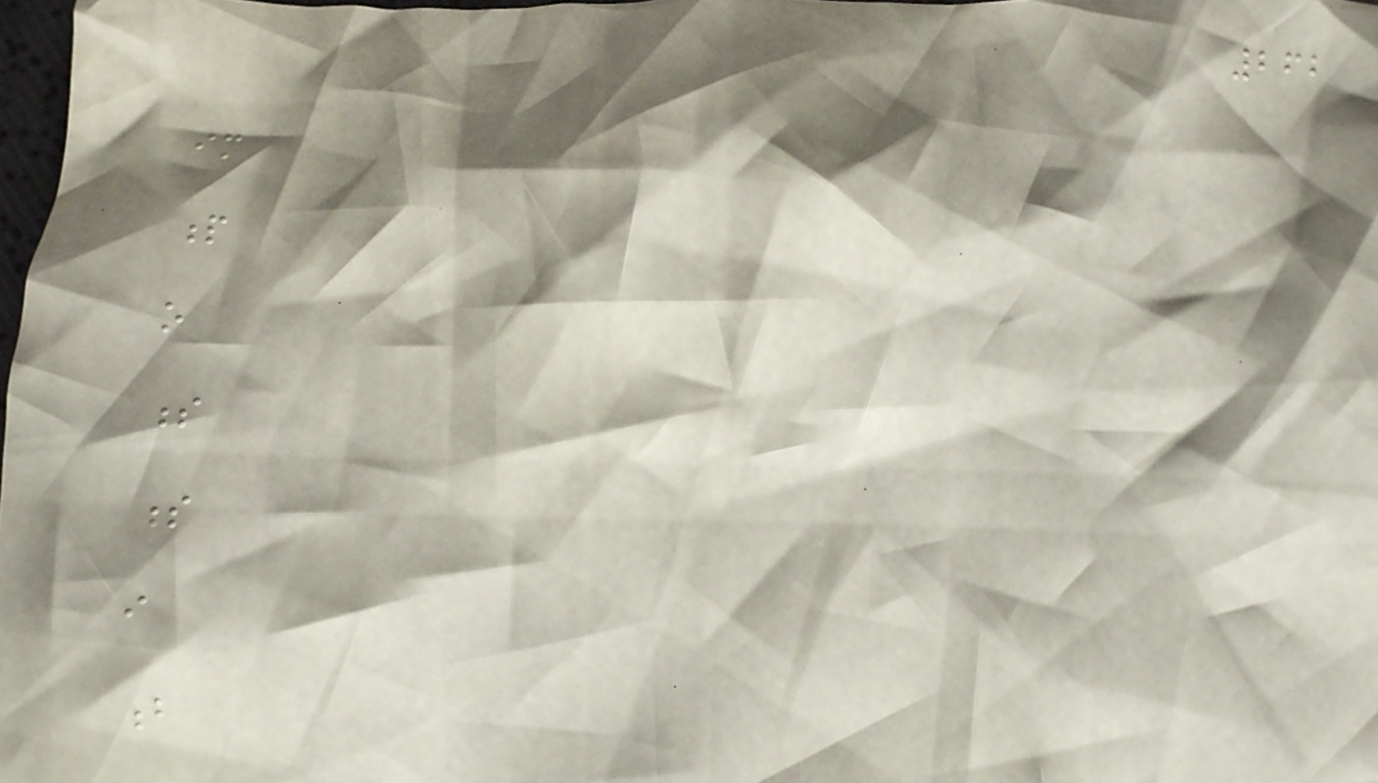262
im
p
o
s
s
i
b
